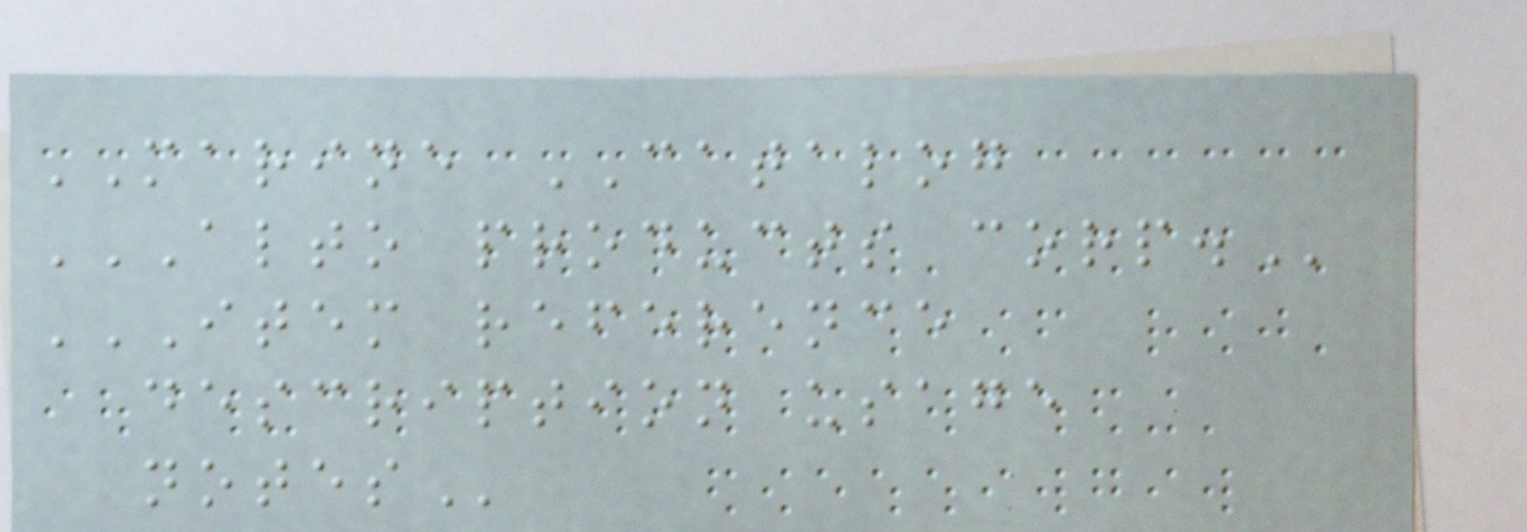MARINE CATALOG
ALTO PRODUCTS CORP.
ITEM REFERENCE
DESCRIPTION USAGE
NOTES
